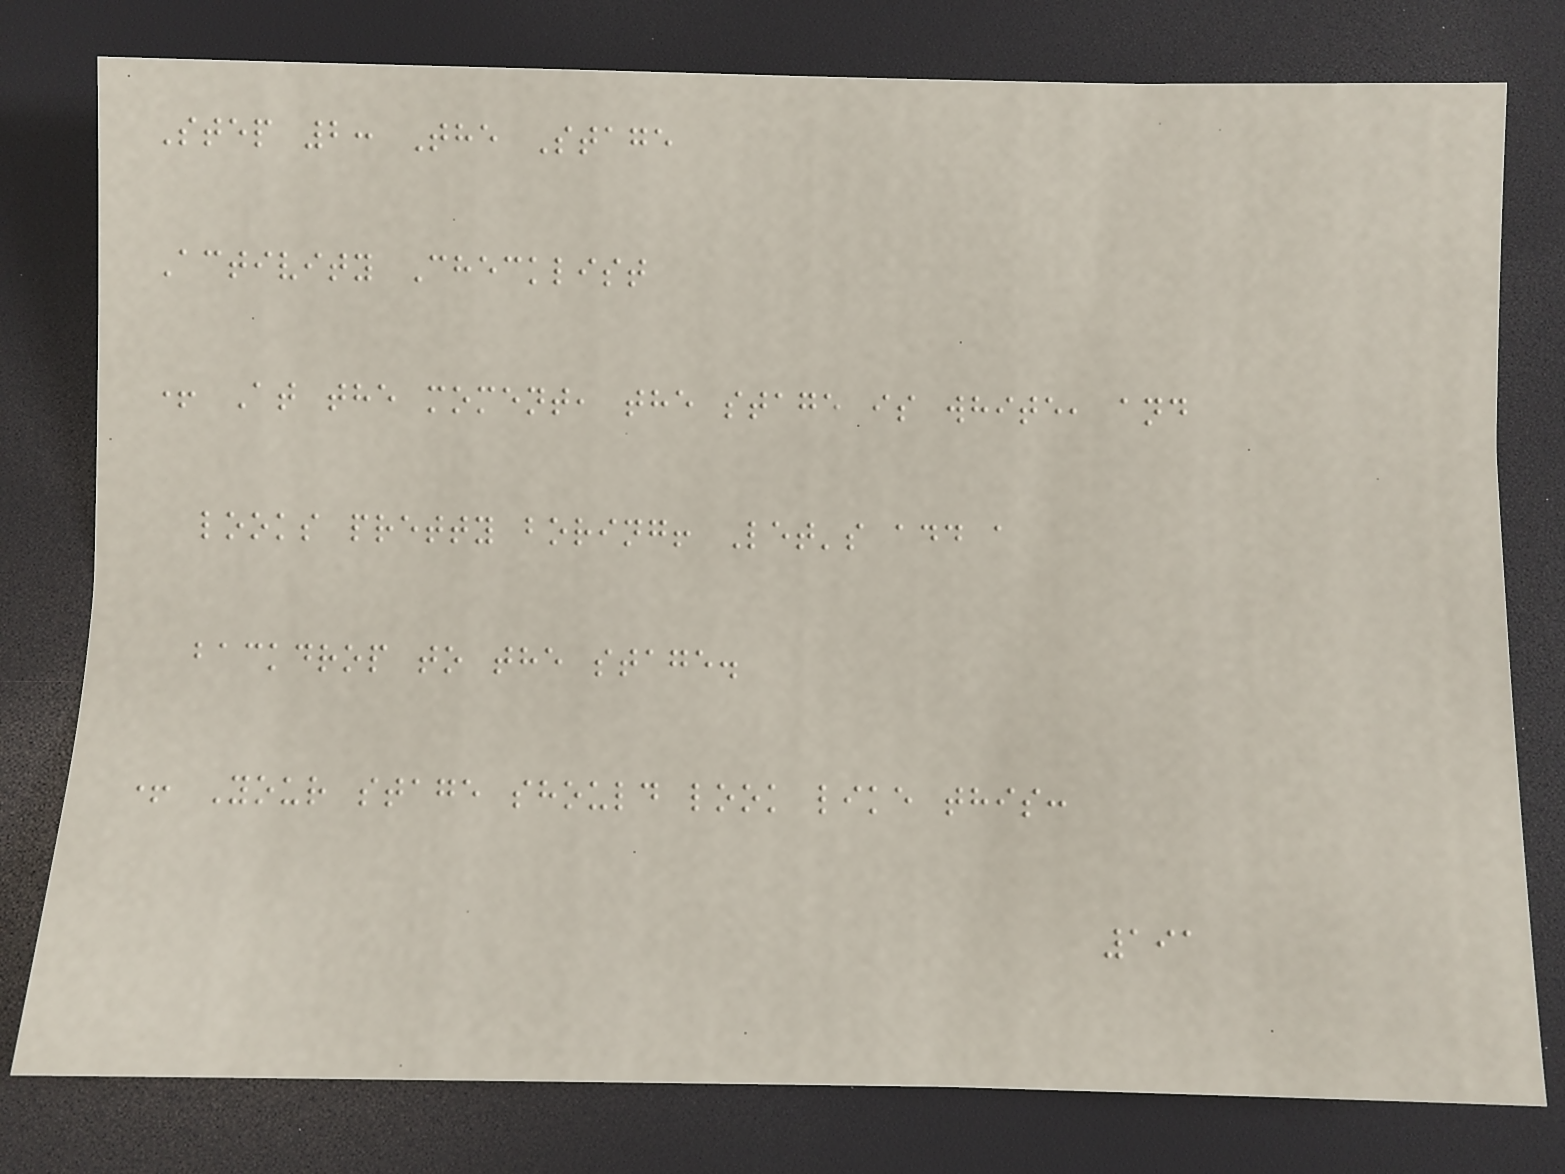Step 2: The Stage
Activity Checklist
+ At the moment, the stage is white, and
looks pretty boring! Let's add a
backdrop to the stage.
+ Your stage should look like this:
191
